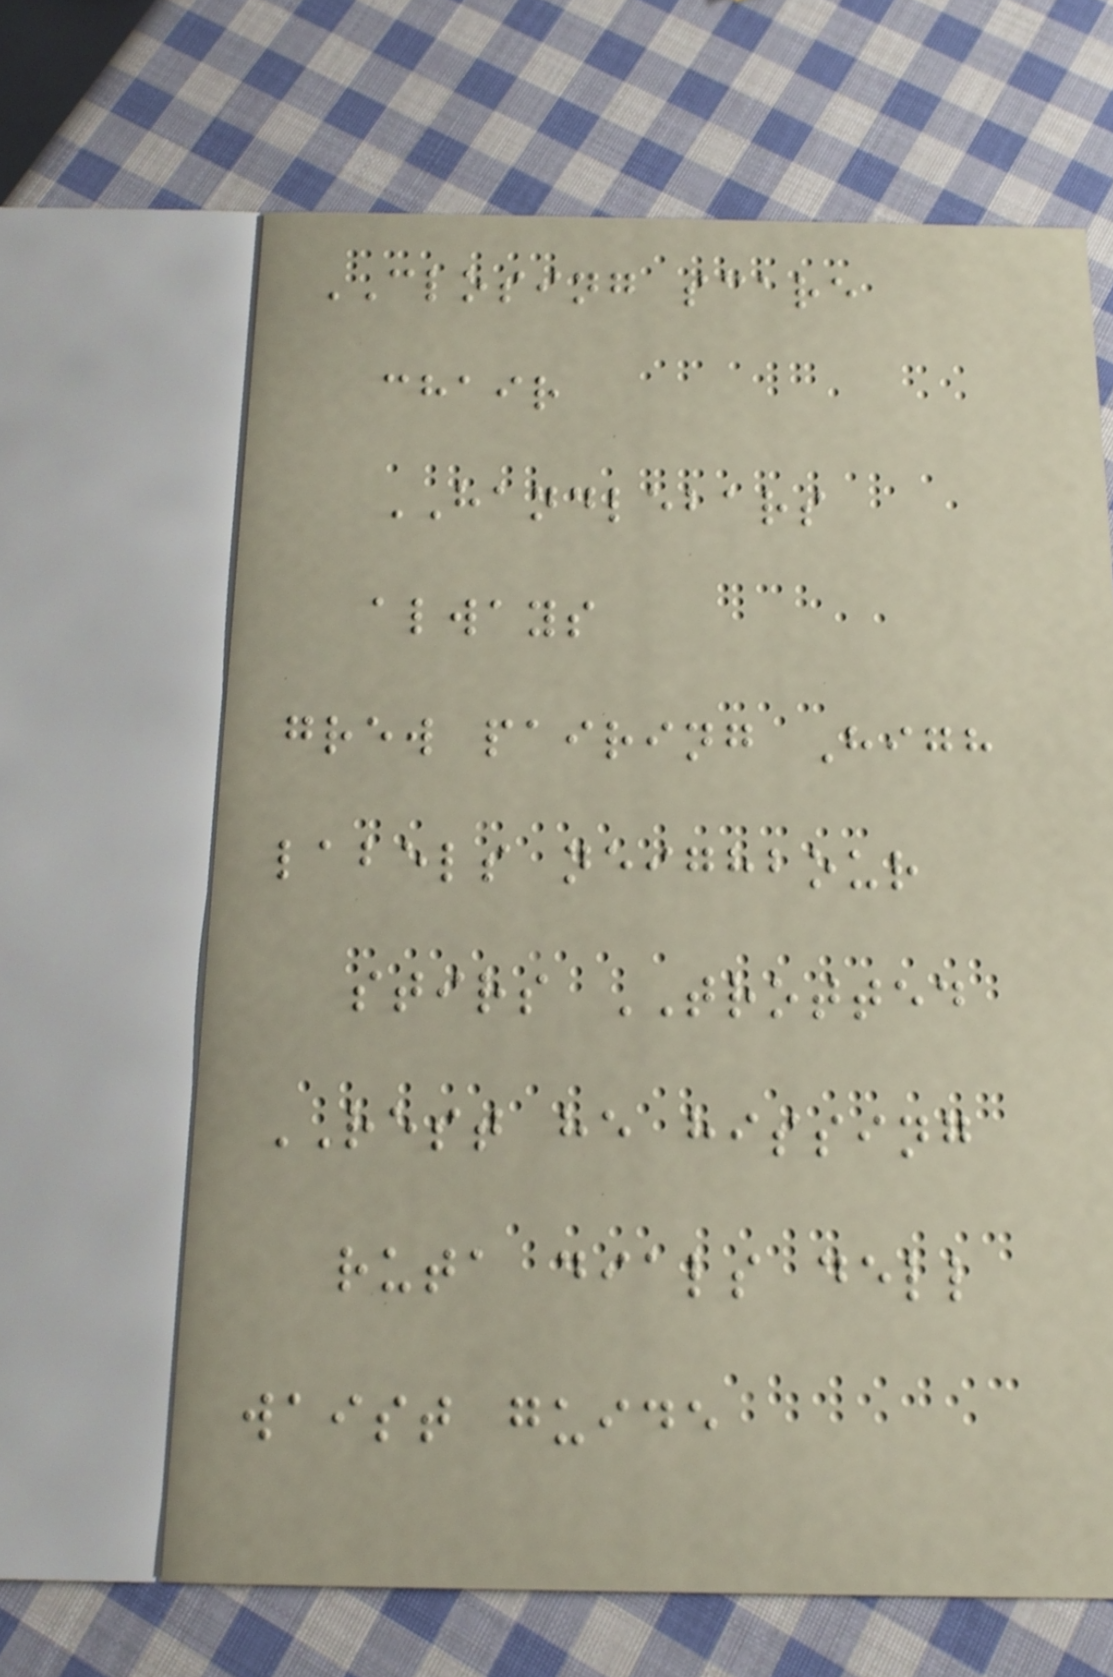CLOSING scare
chair
HANDLEBARS
always
grew pairing High
labels neighbour
stirs TROTTED
REST he hissing
ruta dials dell
waist guide
